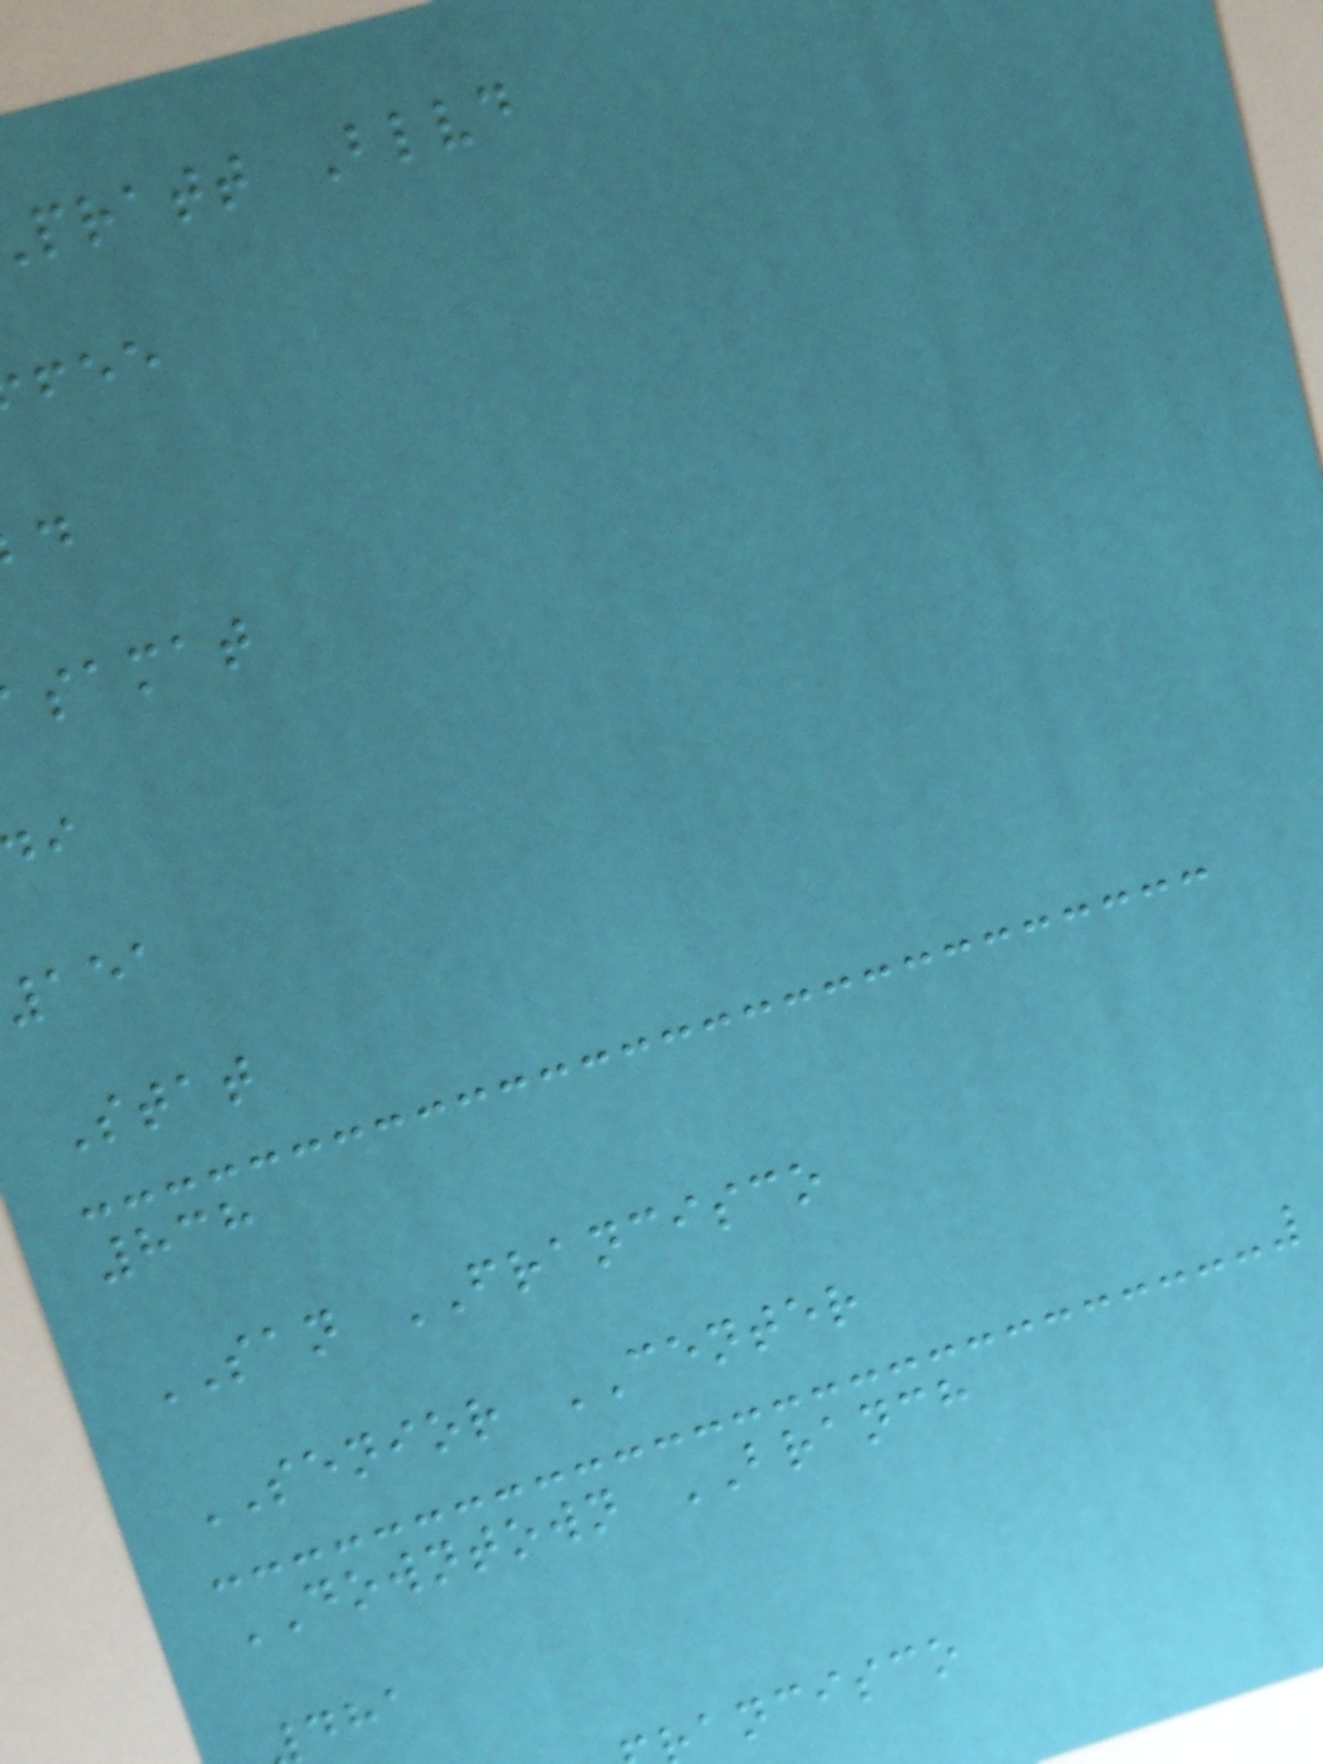pratt Blvd
samat
151
Stat
838
SAN FRANCISCO
SENIOR CENTER
DOWNTOWN BRANCH
ancisco
